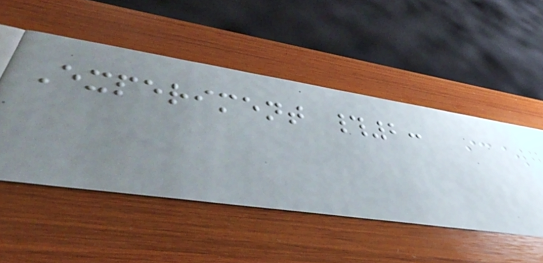Experiment #2:
